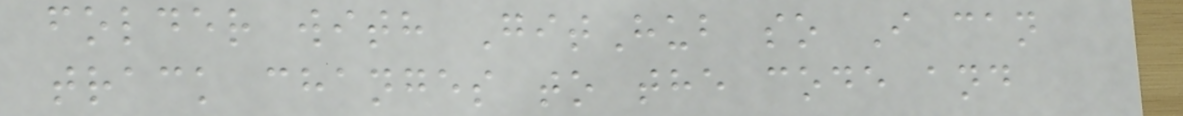folder with GitHub so I can
track changes to the code and
